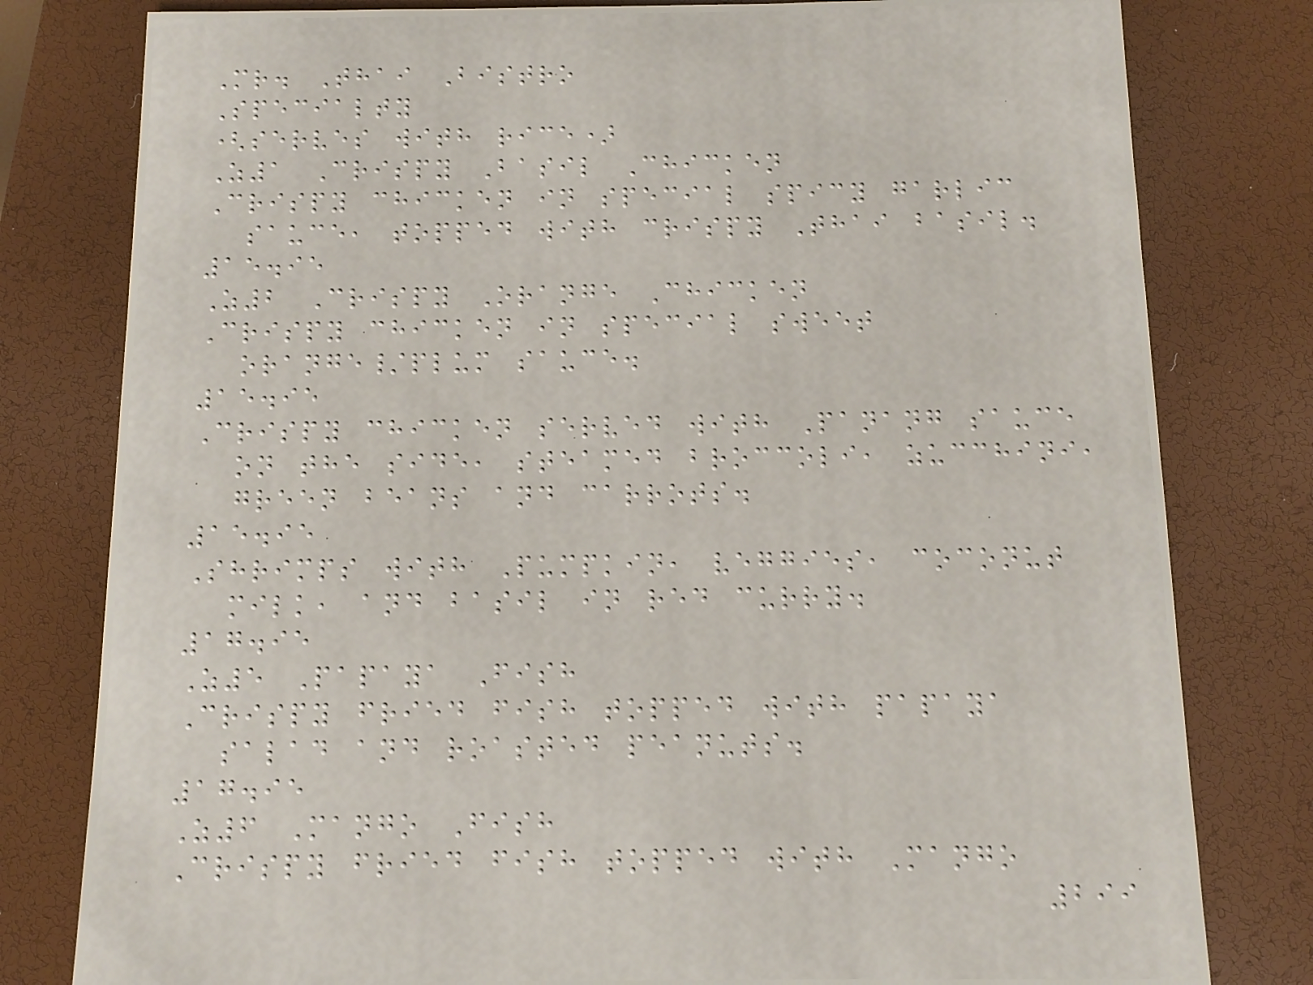Mr. Thai Bistro
Specialty
(serves with rice)
Z1 Crispy Basil Chicken
Crispy chicken in special spicy garlic
sauce, topped with crispy Thai basil.
15.95
Z2 Crispy Orange Chicken
Crispy chicken in special sweet
orange/plum sauce.
15.95
Crispy chicken served with Panang sauce
on the side, steamed broccoli, zucchini,
green beans and carrots.
15.95
Shrimps with Pumpkin, veggies, coconut
milk, and basil in red curry.
17.95
Z5 Papaya Fish
Crispy fried fish topped with papaya
salad and roasted peanuts.
17.95
Z6 Mango Fish
Crispy fried fish topped with Mango
299
